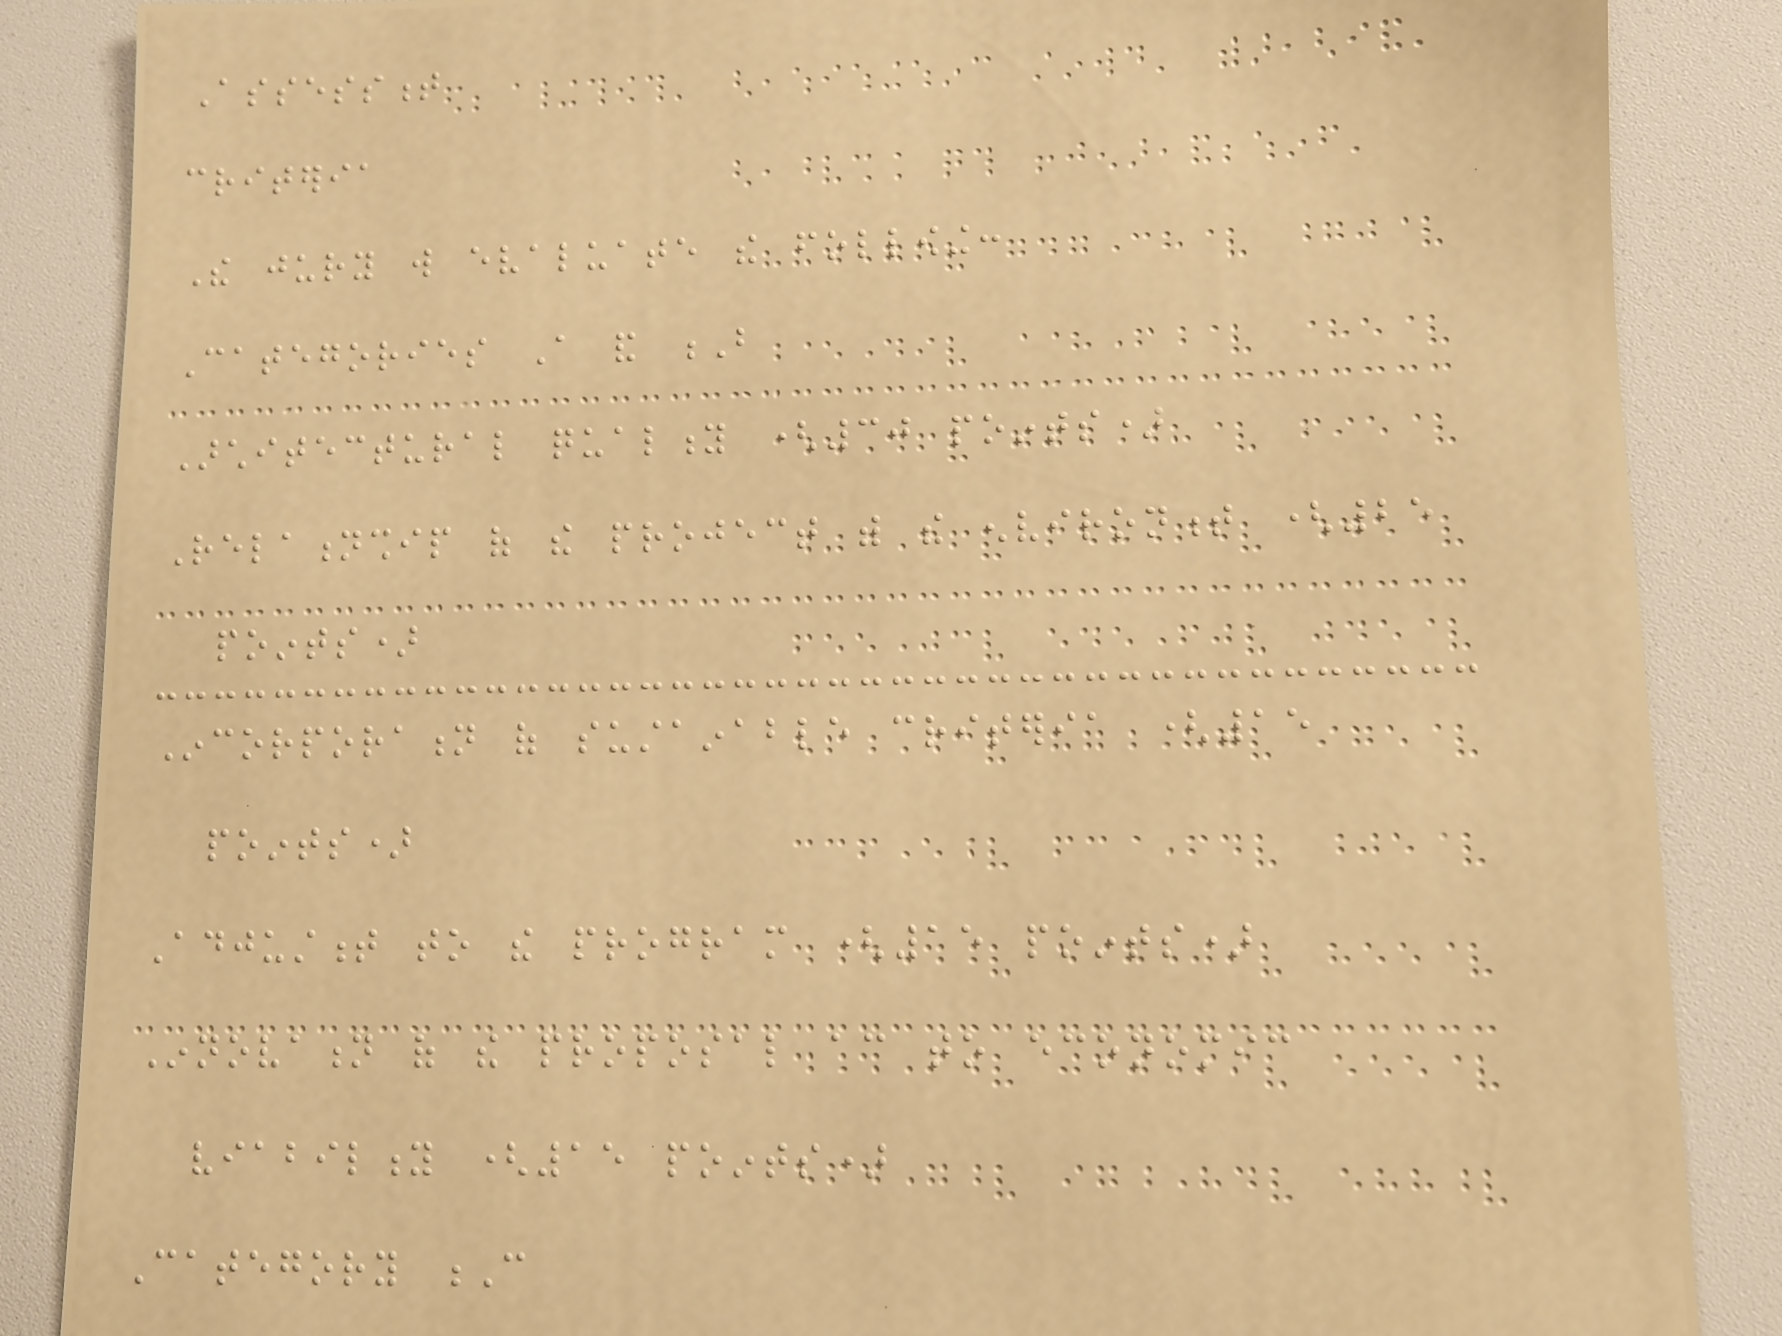Assessment
criteria
The jury will evaluate the following:
Categories A and B
Architectural quality (30 points)
Relationship of the project with the environment (25
points)
Incorporation of sustainable criteria (15
points)
Adjustment to the program (15 points)
Innovation of the proposal according to economic
viability (15 points)
Category C
